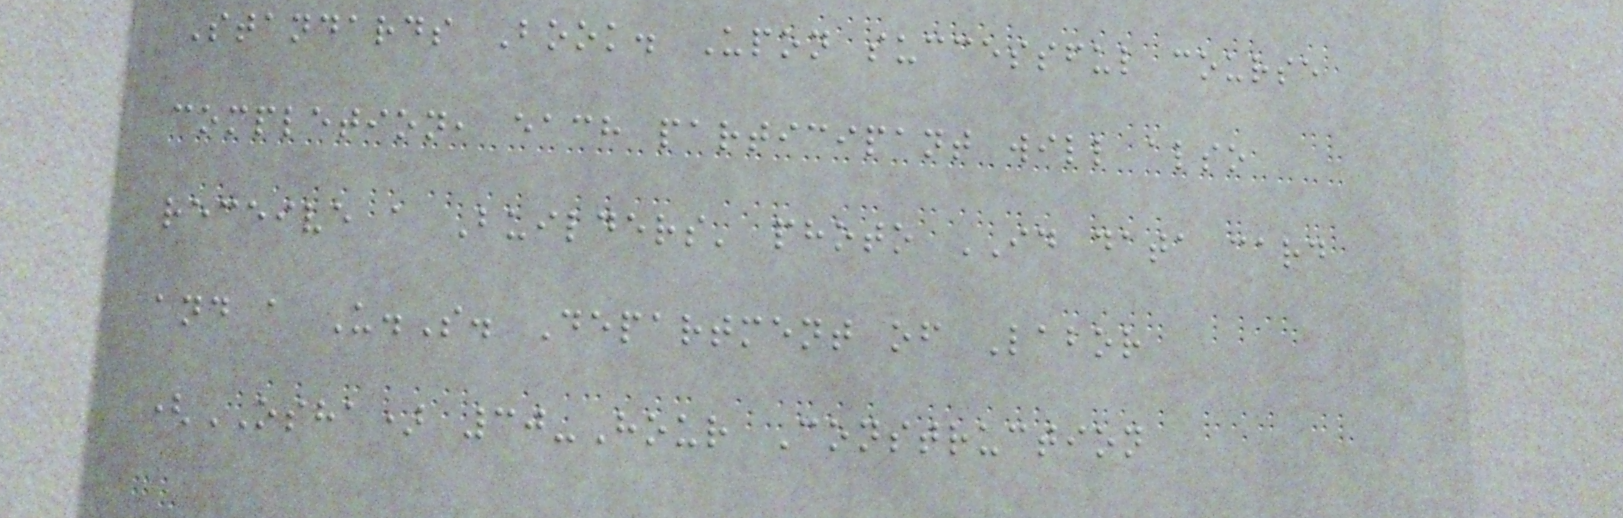Standards Book. Upon successful course
completion, each participant will also
receive a Builders' photo ID data card
and a U.S. Department of Labor
(OSHA) 30-Hour Construction
